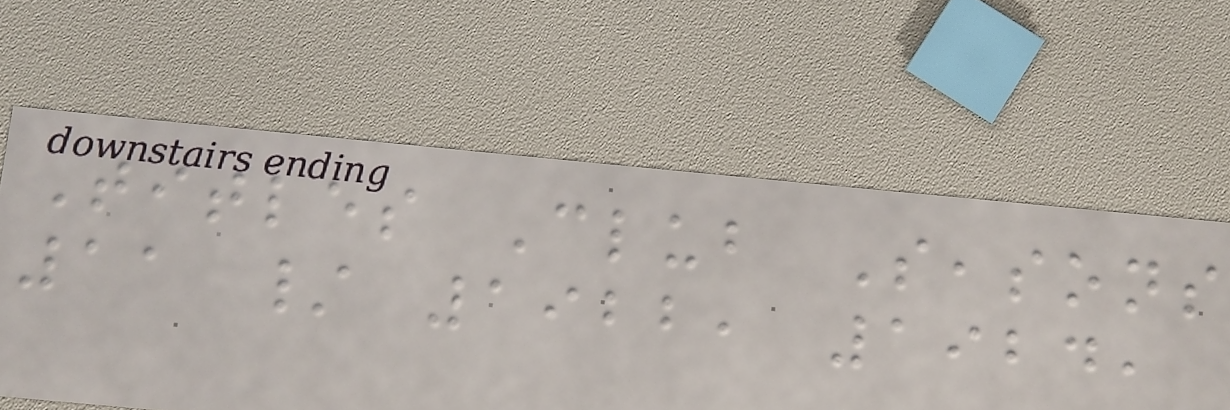Titles Club Seasons
11 / 1922, 1924,
